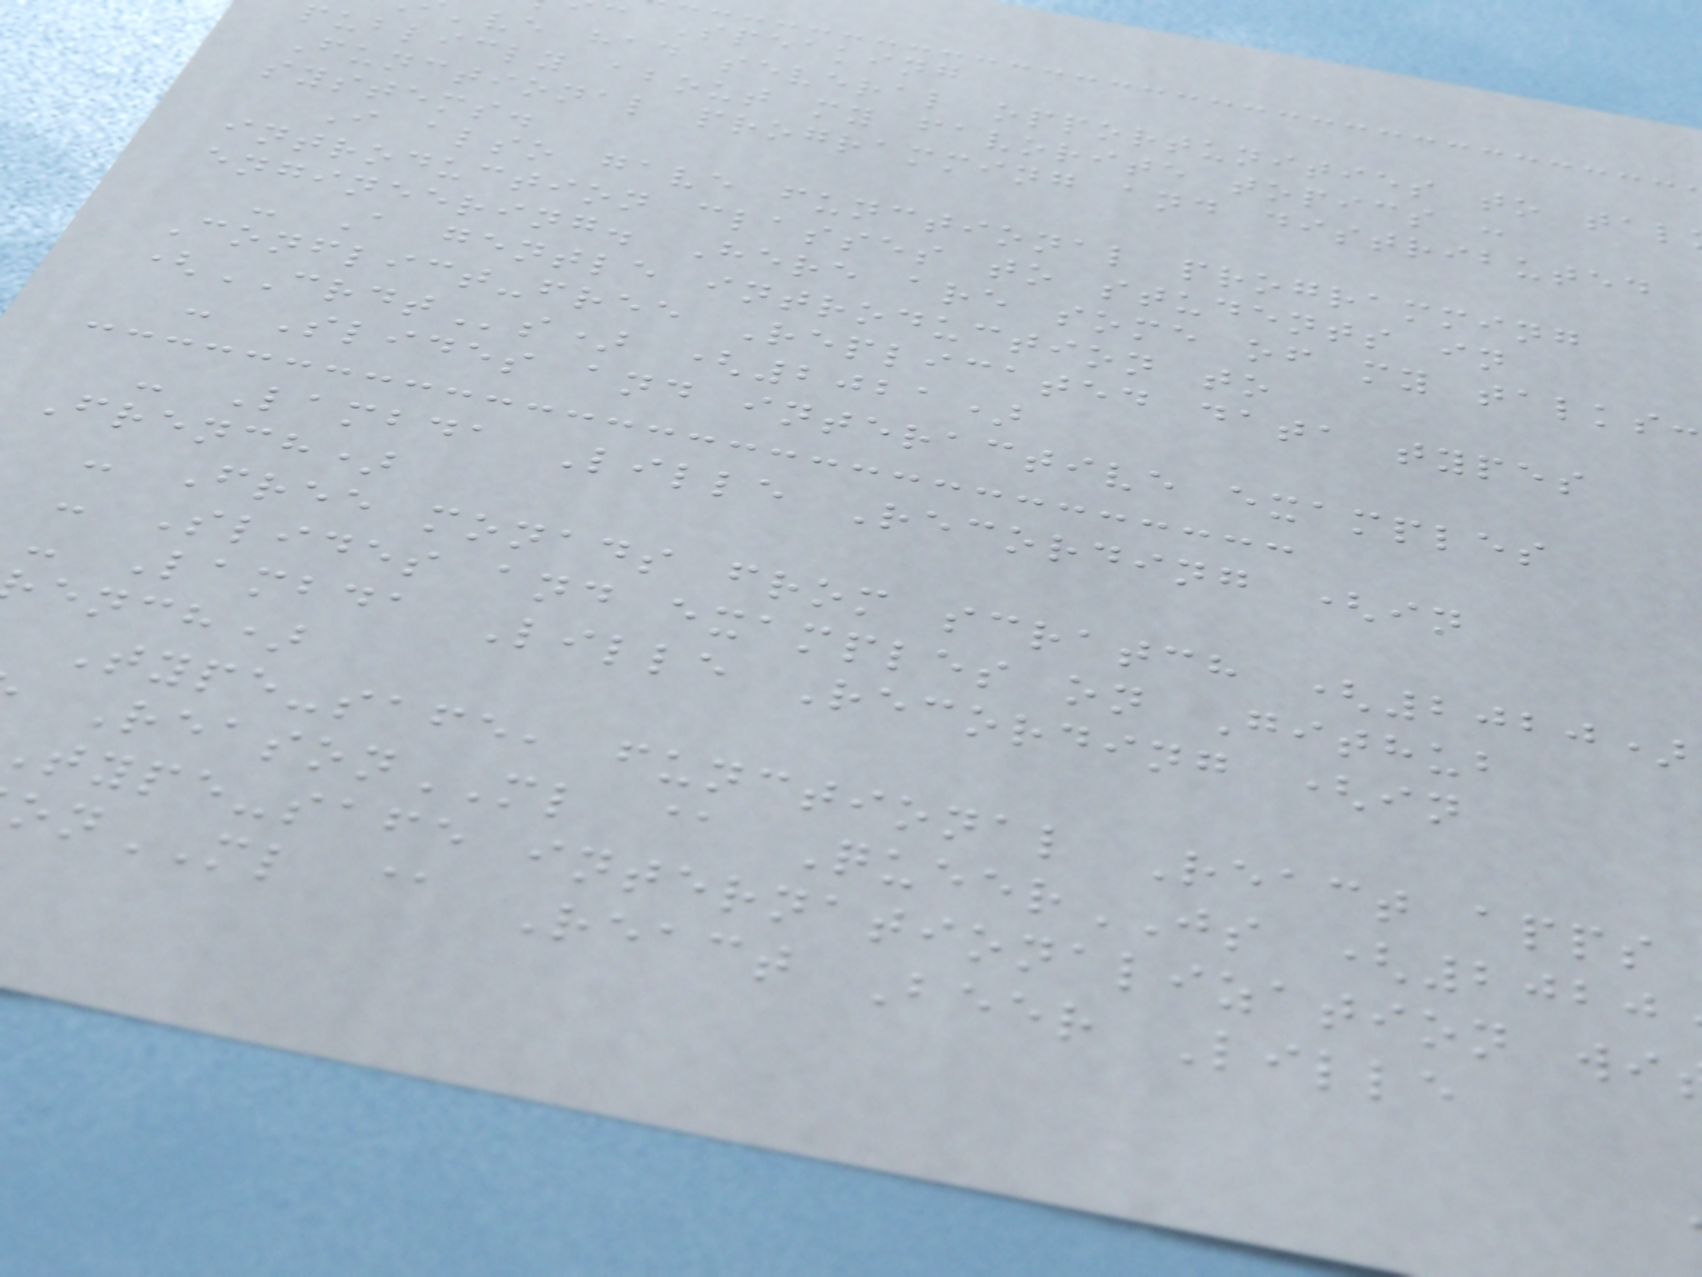c Speaking
've had several opportunities to tal
publicly about my favorite topics :
Functional programming and distributed
systems.
I also gave functional programming
introduction classes to students in
engineering. Here are some of my talks:
- A gentle introduction to
Conflict-free Replicated data types
(CRDTs) (2021)
- Slides and interactive examples
- Lambda Lille Recording (in
French)
- Free monads from scratch (2020)
- Slides and examples on Github
- Lambda Lille Recording (in
ench)
Type-safe, functional React apps
ReasonML @ QueerJS (2020
type-safe internationalization wi
onML @ React Beer Lille
